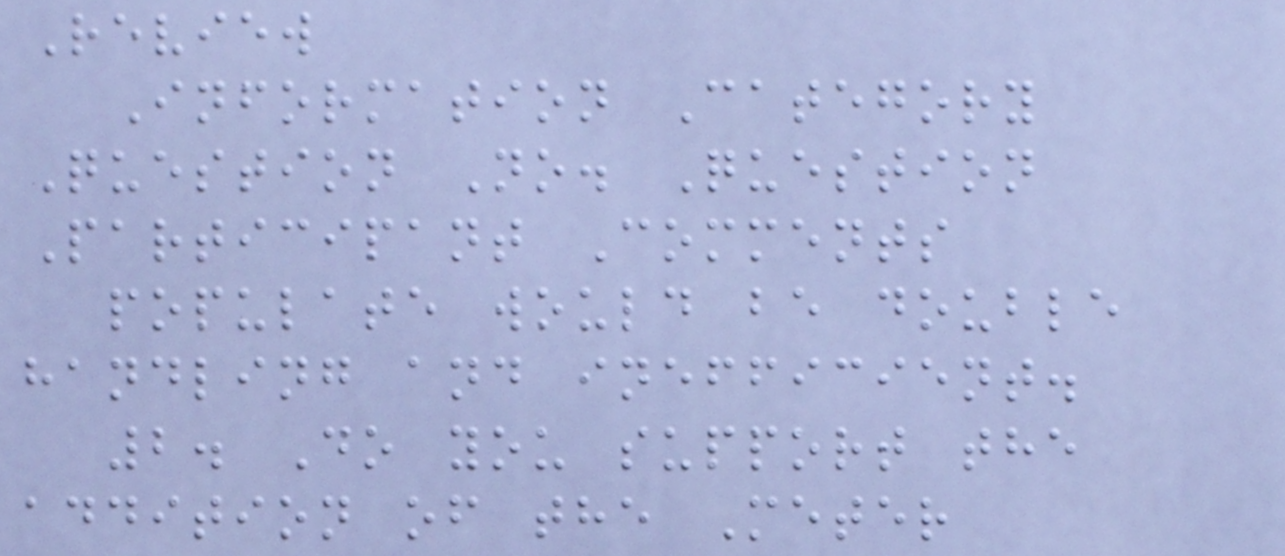Review
Information Category
Question No. Question
Participant Comments
populate would be double
handling and inefficient.
2. Do you support the
addition of the Meter
